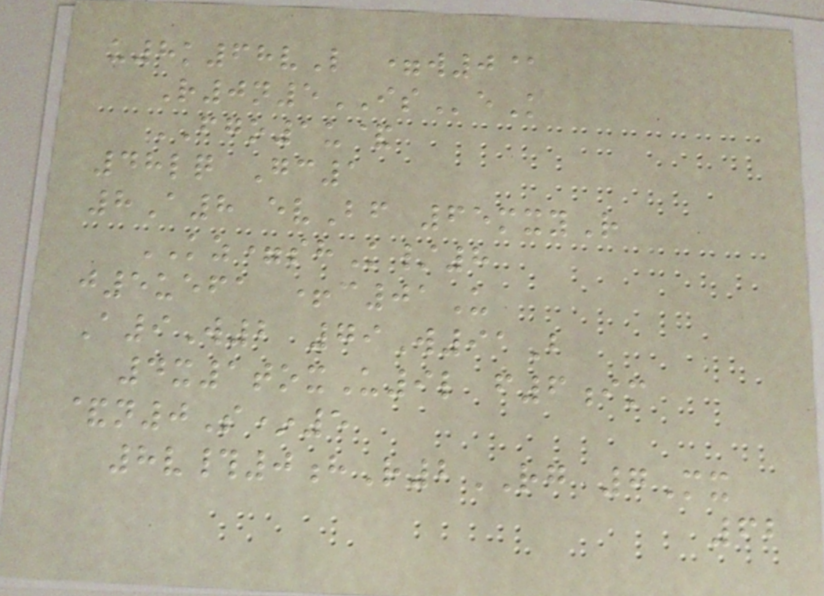u8k68vL =w0@
R0n5ISeK
FGO1u&
48lq Gc1
8A8 evBf 65mxyR
KZ=shK/8
j5uefa +c01U
A9W2 79W91B
4x1toxU9l f6im
&n0S*5
8v#0hR2RG 7Mx
62
